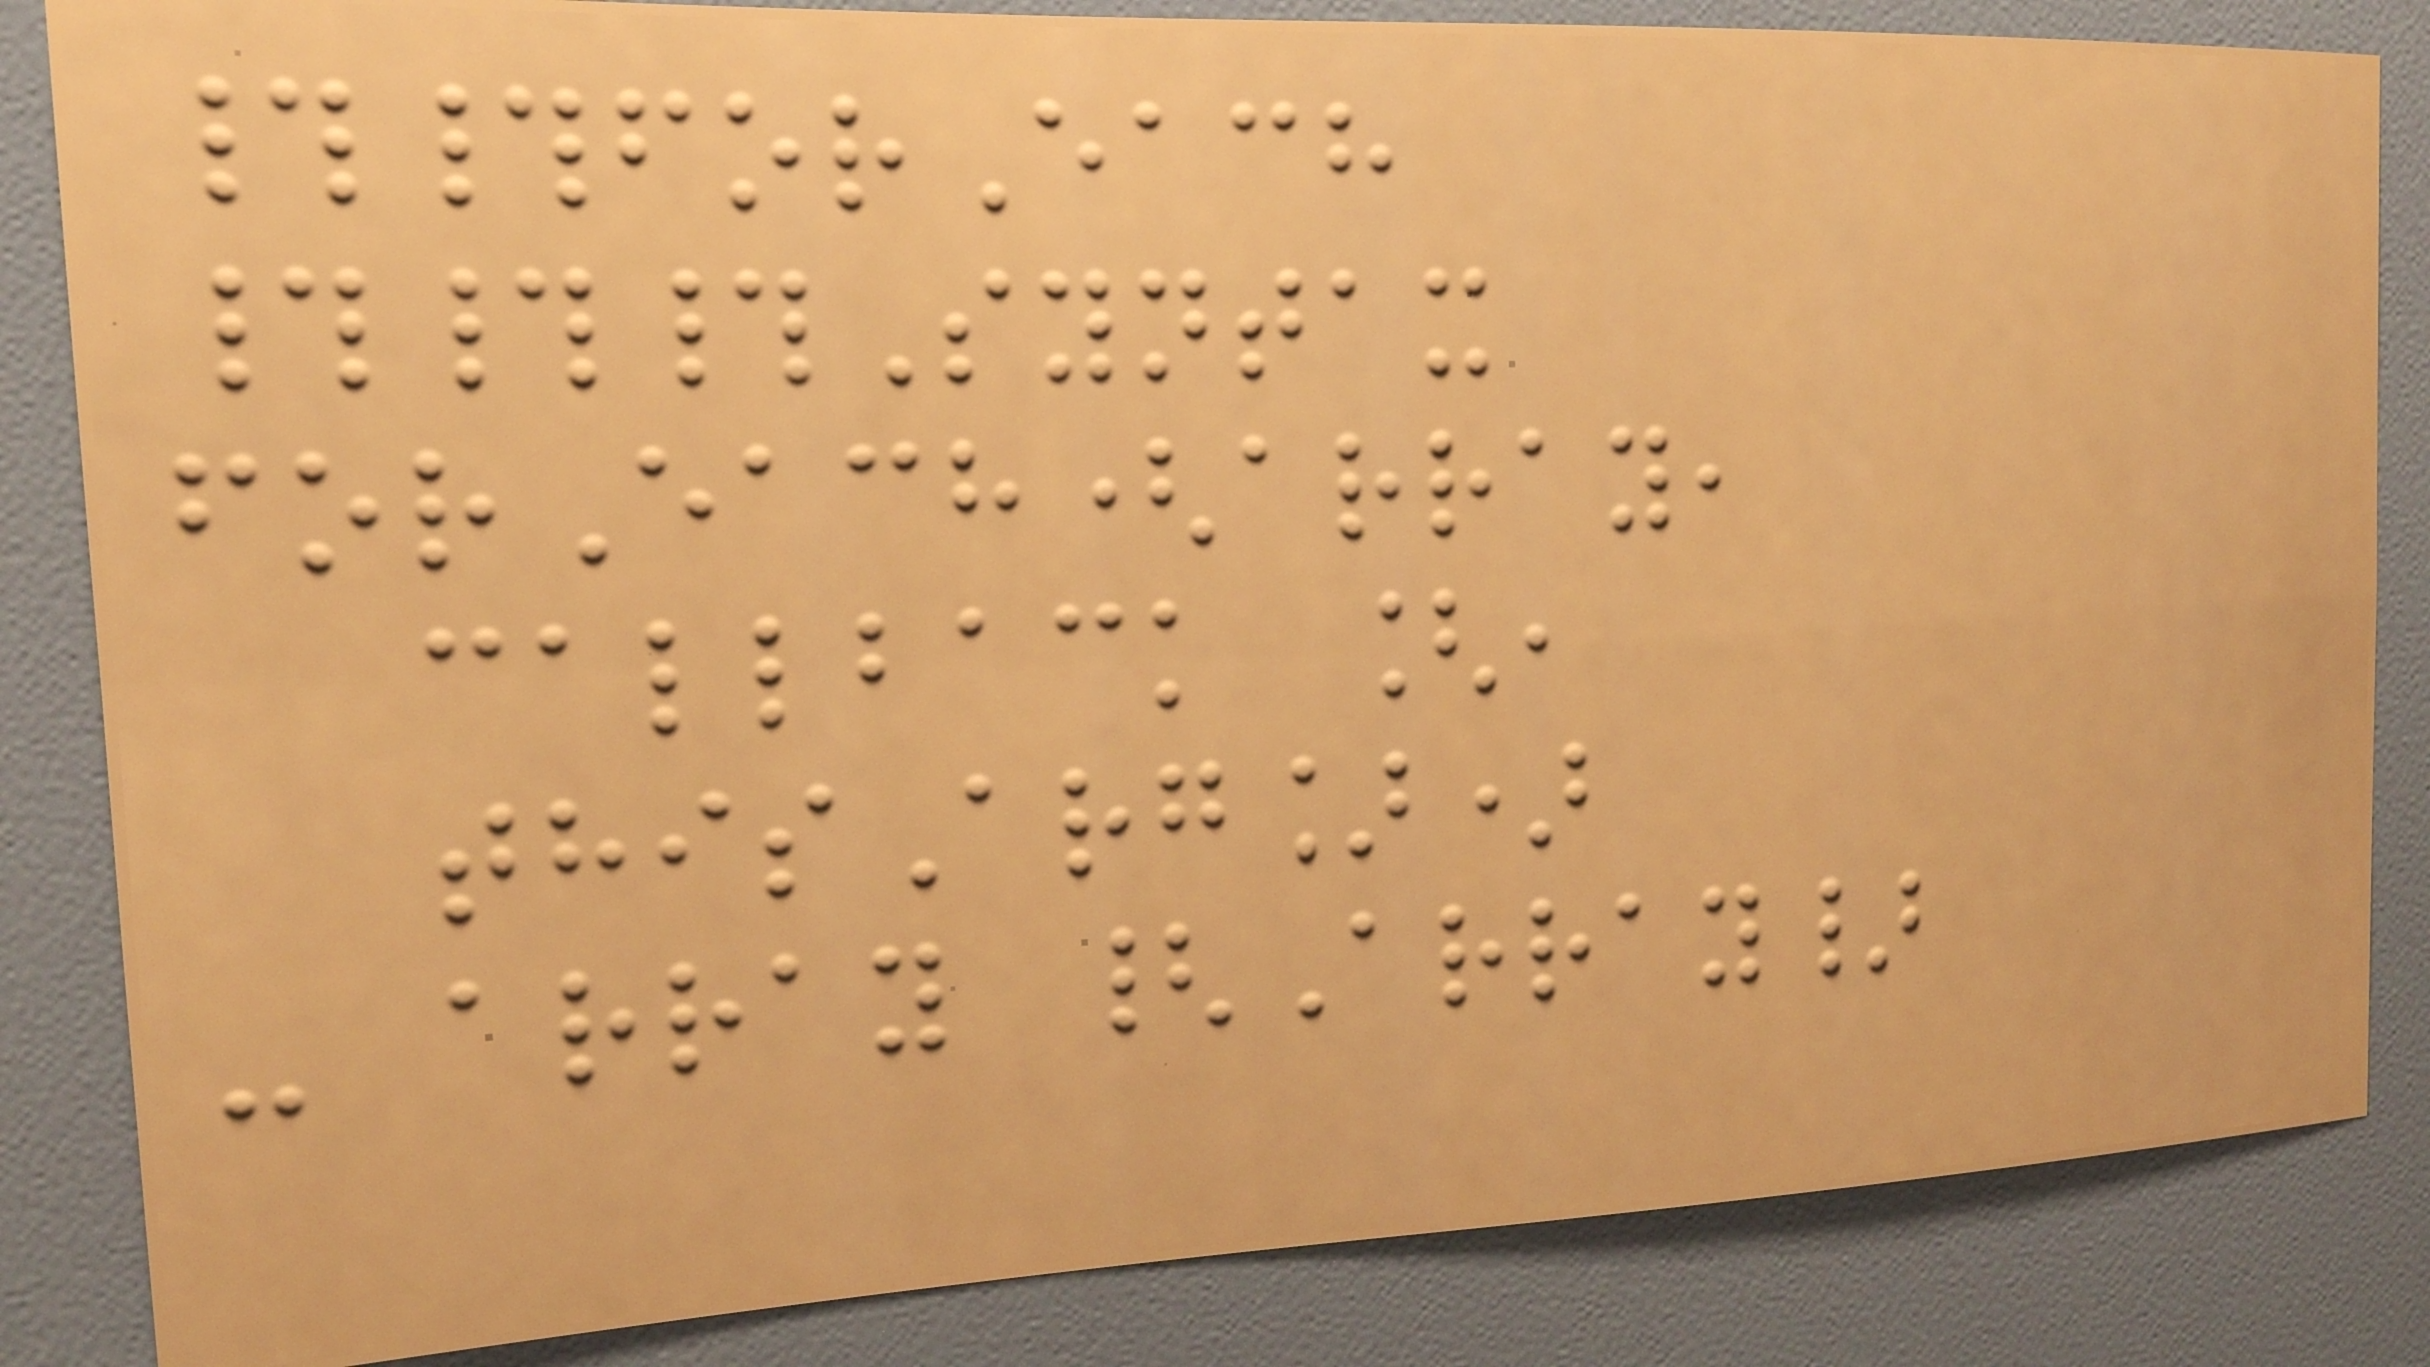##forEach
###Syntax
forEach(array,
callback [,
thisArg])
- array {Array}
